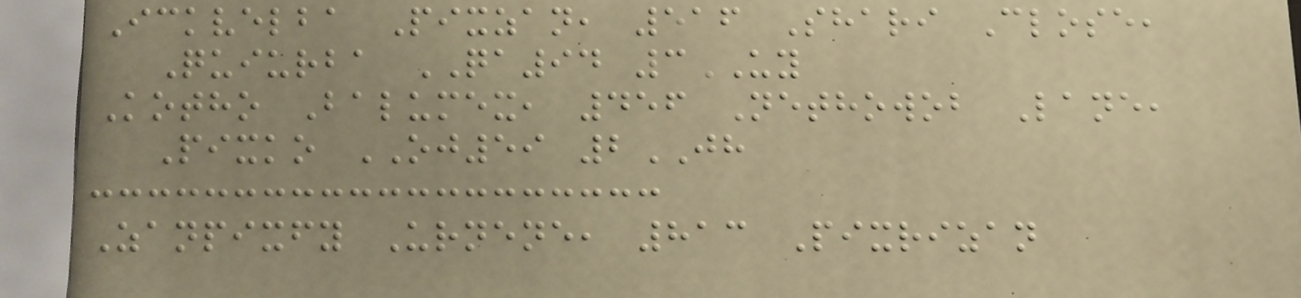Ickvelba Pixzan, 516 Shari Close,
Quiurba QA94 3UY
Kotho Balumex, 456 Nethowob Lane,
Pixko OJ59 2JH
Zanpixfy Urnene, 813 Pixrizan
